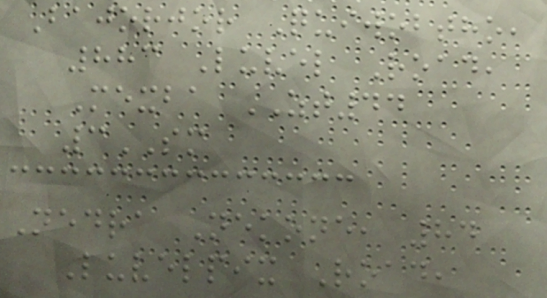Bajorjor Quiwobtho,
883 Luvel Road,
Mexba ZT44
3SM
Nedra Nekone, 84
Luvelpix Road,
